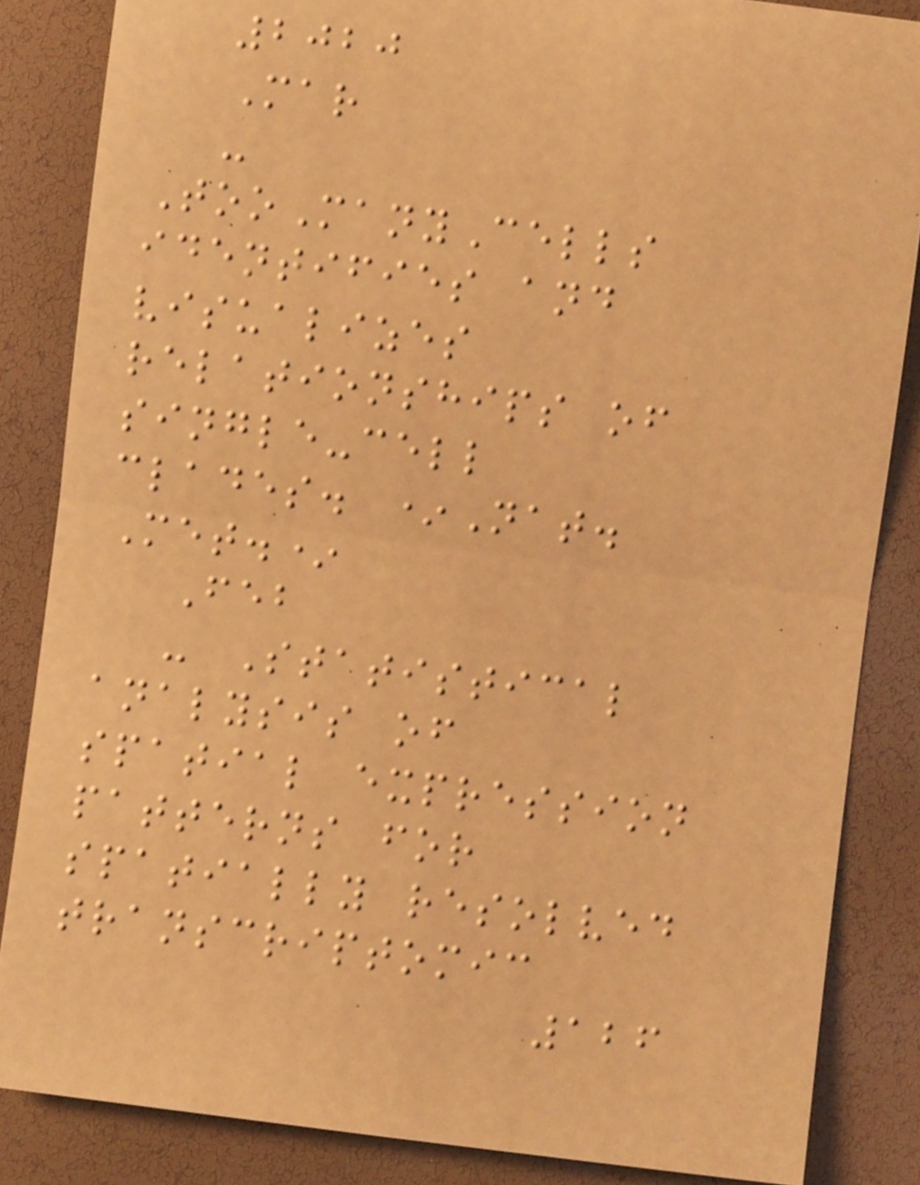2020
Mar
-
TooManyCells
identifies and
visualizes
relationships of
single-cell
clades. *Nat.
Met.*
Feb
- Statistical
analysis of
spatial expression
patterns for
spatially resolved
transcriptomic
126
